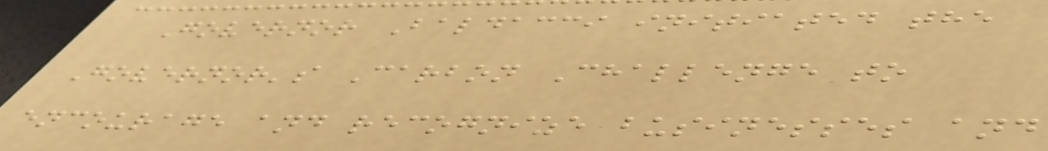Governor Baldacci initiated the
Governor's Carbon Challenge to
encourage and recognize businesses and
